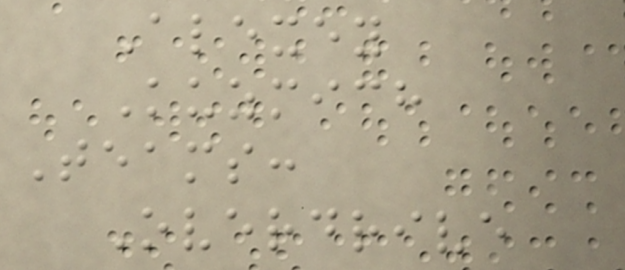Alexey
Kuzmich
Teams:
Overdrive
